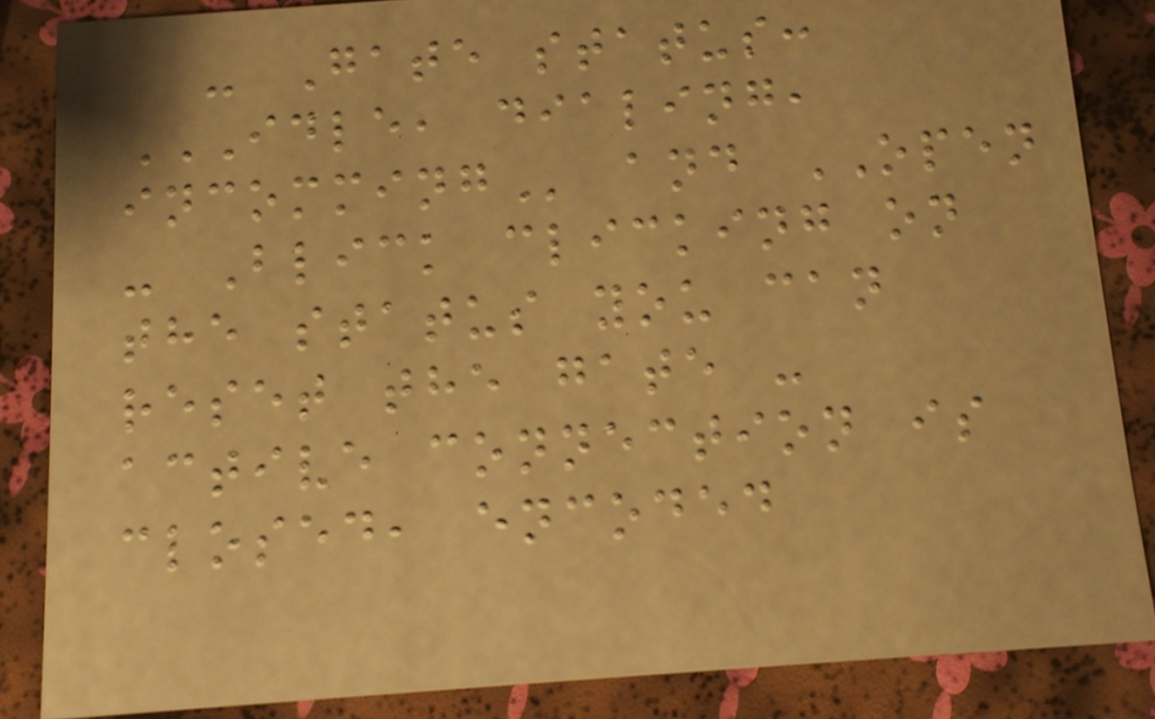- Gate status:
IDLE, DIALING,
INCOMMING and OPEN
- Blick clicking on
the status you can
reset the gate -
active connection is
closed, encoded
